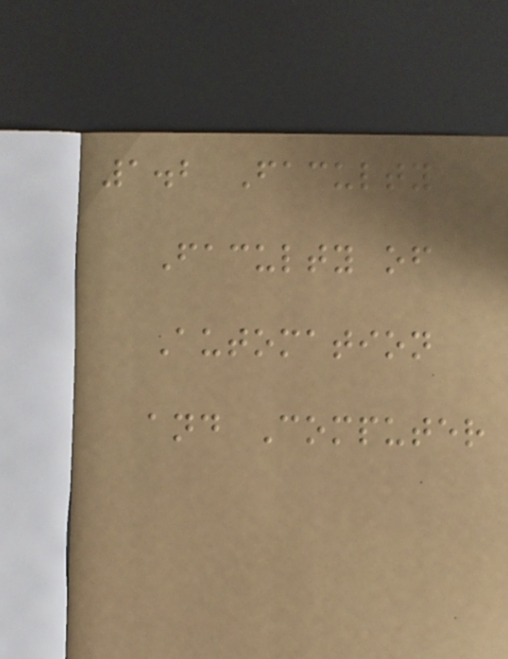1.2 Faculty
Faculty of
Automation
and Computer
